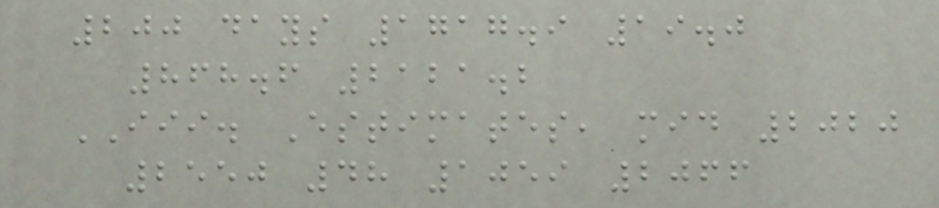200 days 1717.9 19.0
868.6 2121.2
III. Estimates, mid 2020
2550 48 1059 2066
